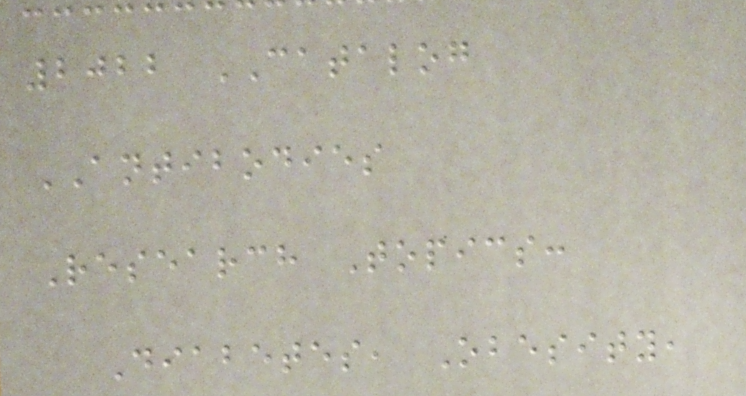2022 CATALOG
ANTIBODIES
Research Topics:
Diabetes, Obesity,
